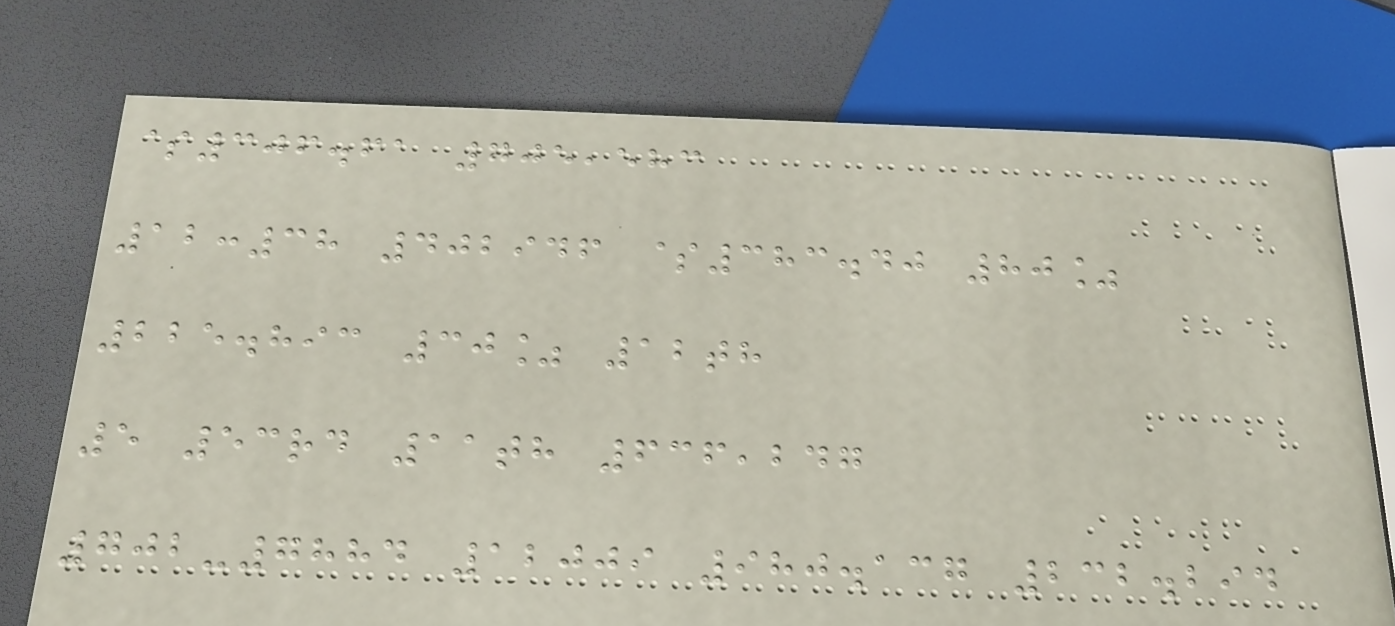$306.61 705,583
12:38 402946 $383.40 80%
225.893 30% 12th
5 53rd 11th 636,247
702-7884 12009 980.137 232.294
